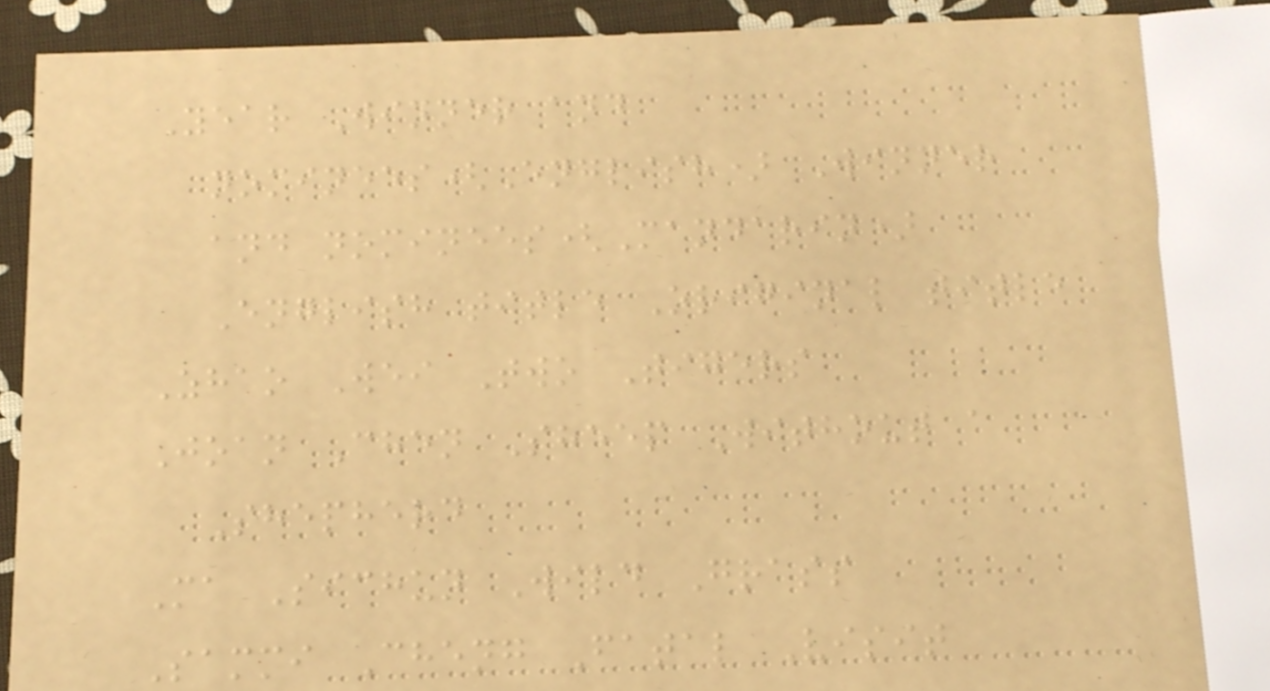Year Winner and
nominees(English) Winner
and nominees(Mandarin)
English title Original title
Zhao Wei Two Tigers
Joan Chen Sheep Without a
Shepherd
Ma Sichun Wild Grass
Sammi Cheng Fatal Visit
